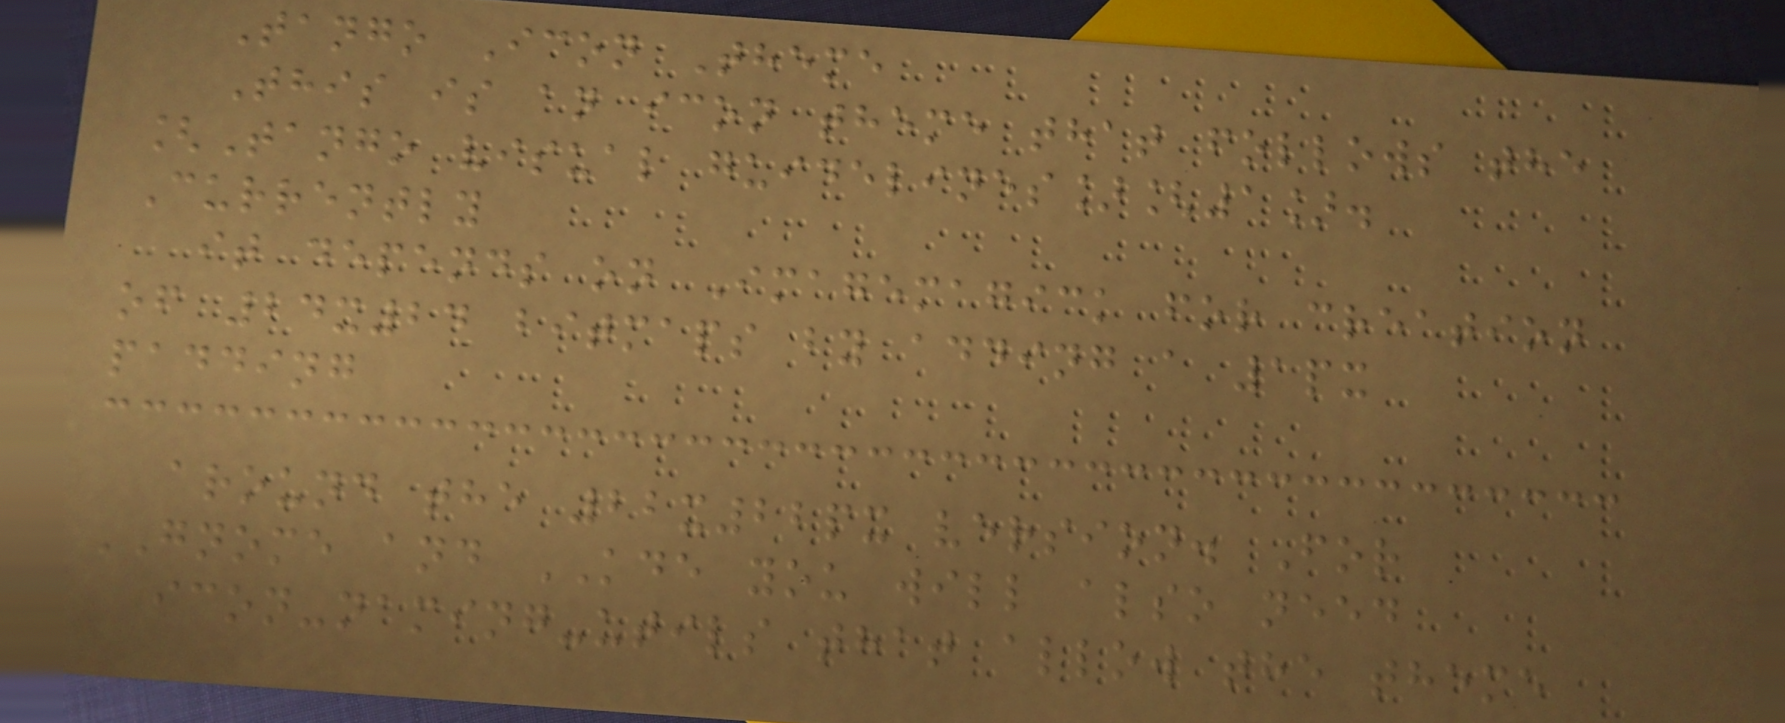Tango Icon Theme
This is an icon theme that follows the
[Tango visual guidelines][1].
Currently
it depends on Imagemagick for creation
of 24x24 bitmaps by adding a 1px
padding
around the 22x22px version. For
GNOME and KDE you will also need
icon-naming-utils that allow the theme
